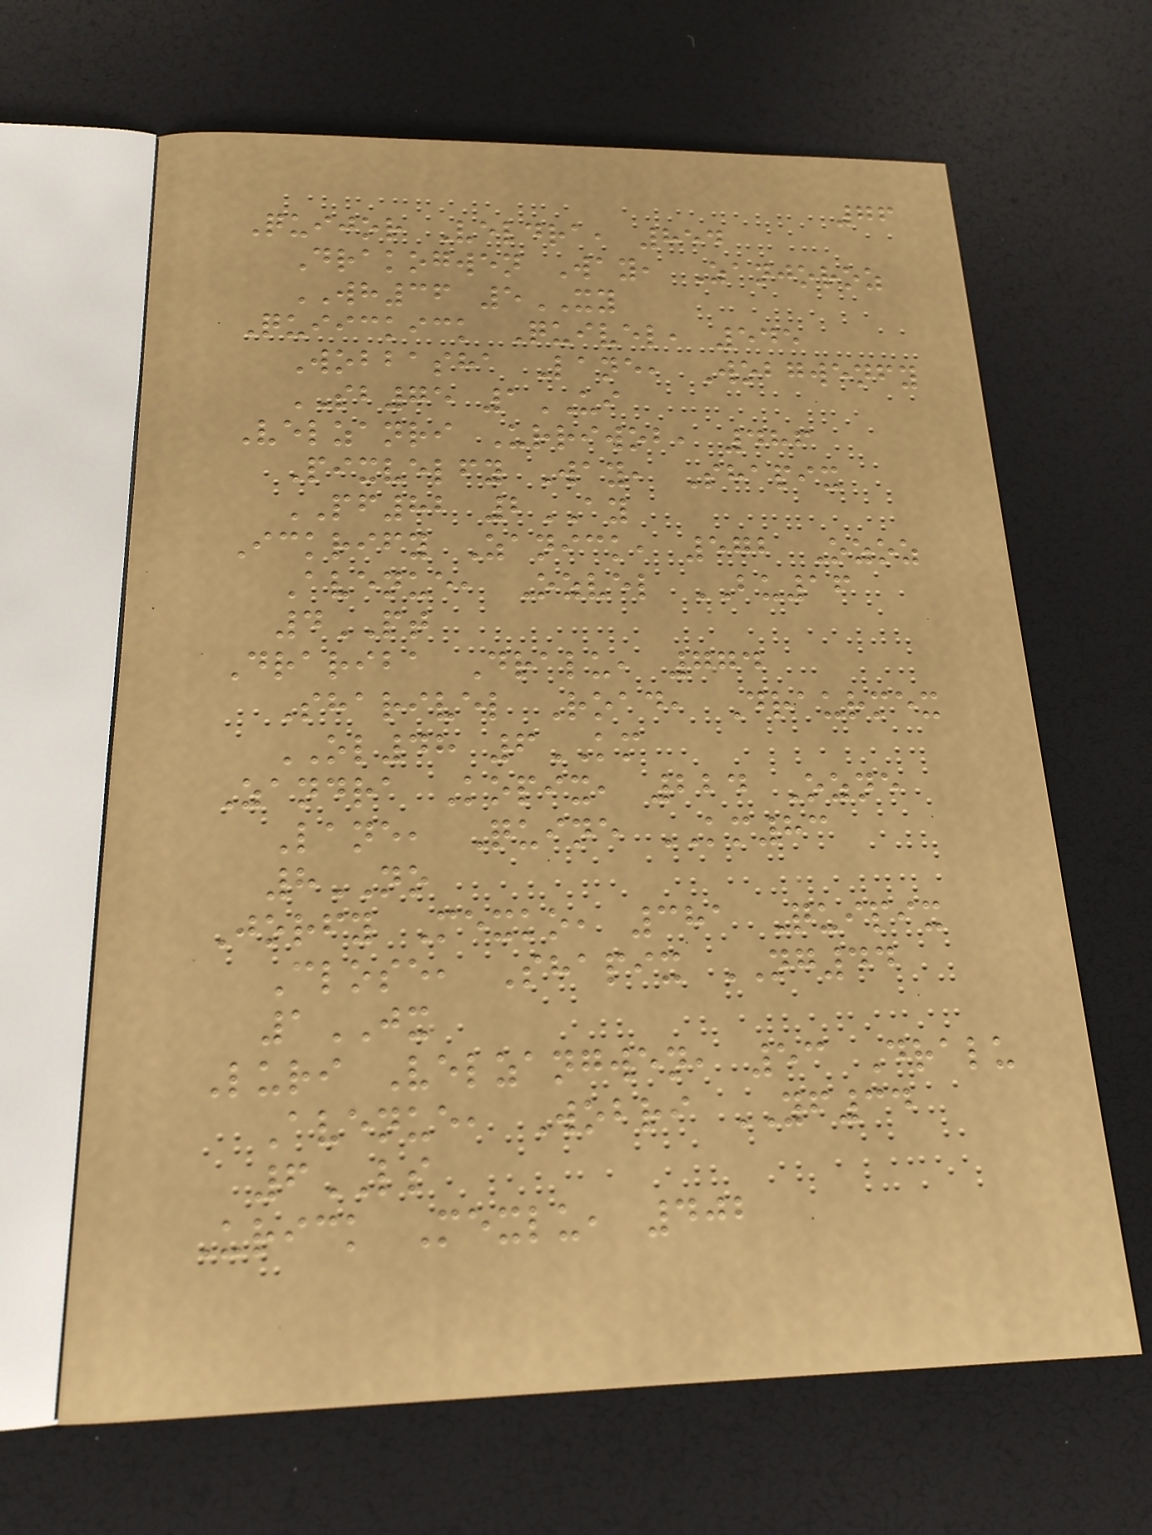76
Quijor Veldra, 854
Drakogwen Way, Zanjoroz
WH36 5XY
Quiickick Quivel, 545
Wobbasha Lane, Wobgwenfy
SB75 1UI
Velzanri Urriwob, 486
Pixvelfy Way, Shapix
PF82 2AY
Ickrify Zanick, 572 Ozoz
Avenue, Ozvel BU16
4PT
Drariba Dralu, 774
Sharivel Road, Draurmex
OL48 6KM
Zandra Kopix, 224 Ozne
Lane, Quine KM83
8NO
Jorfy Mexko, 381 Quipix
Close, Shapix NG44
1JX
Luri Velzangwen, 53 Dralu
Avenue, Wobri YF34
6LS
Urick Mexlu, 402
